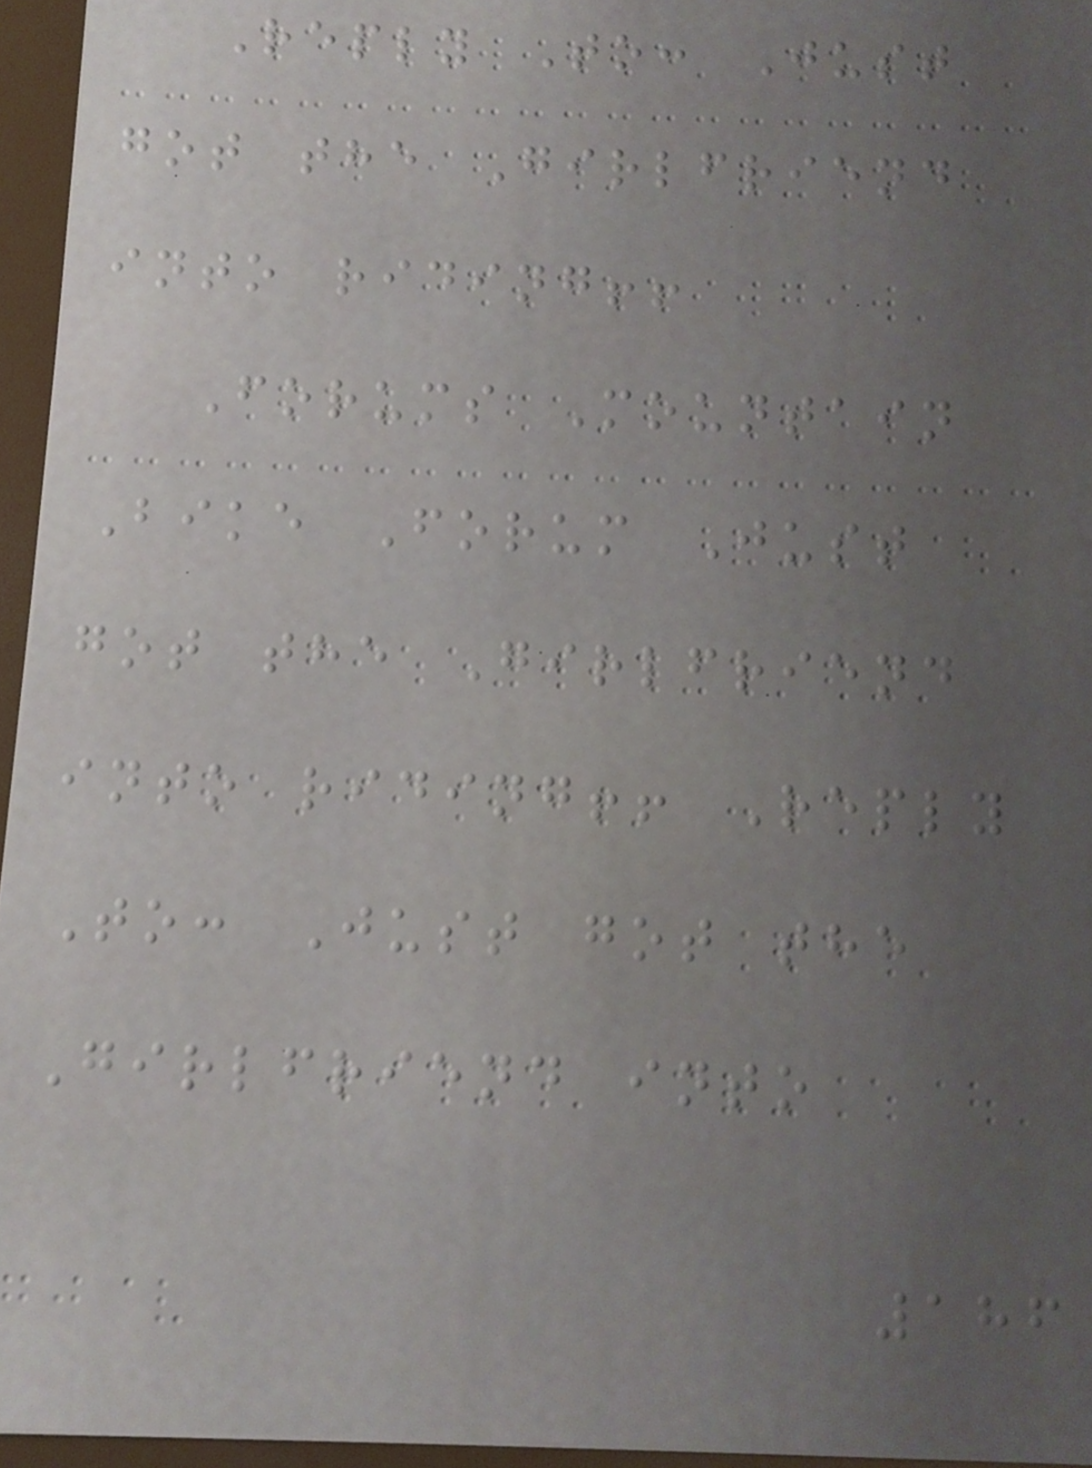Reply To: Just
got the Girlfriend
into riding!!
Forums Mountain
Bike Forum Just
got the Girlfriend
into riding!! Reply
To: Just got the
Girlfriend into
186
